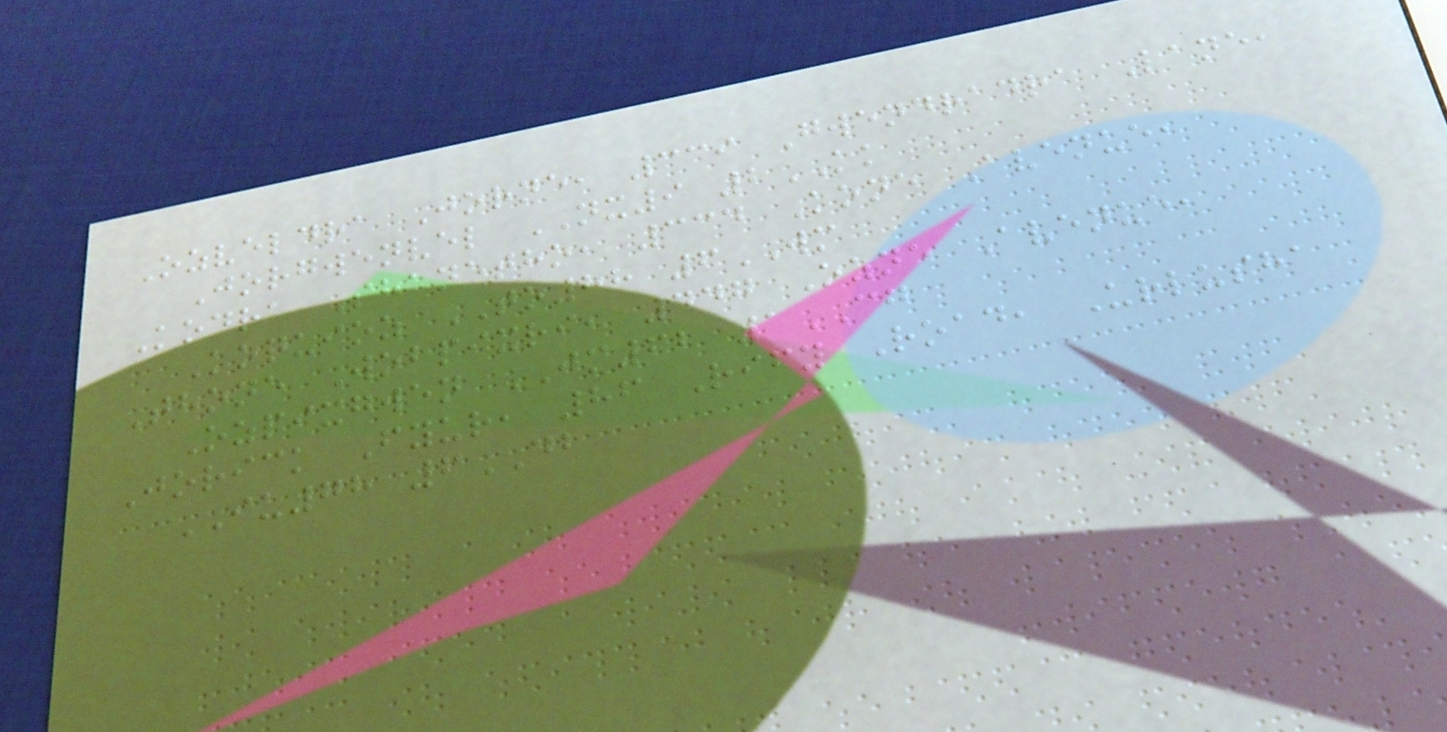Ozveldra Jorne, 339 Gwendradra Lane,
Jorgwenvel NX9 2KK
Kodra Shanetho, 334 Kone Avenue,
Koquioz TO88 6WM
Thone Wobpixri, 447 Ozne Avenue,
Ozpixgwen JM62 1CG
Jorick Fyur, 86 Rify Road, Urlusha
IU78 6DB
